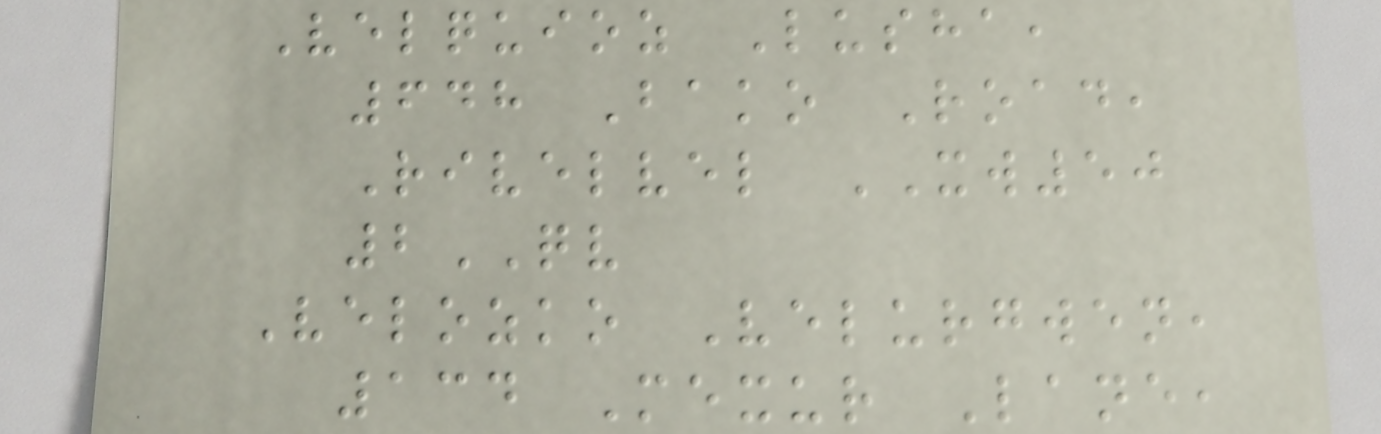Velquioz Lusha,
648 Bako Road,
Rivelvel XW50
2QV
Velozko Velurgwen,
134 Mexur Lane,
